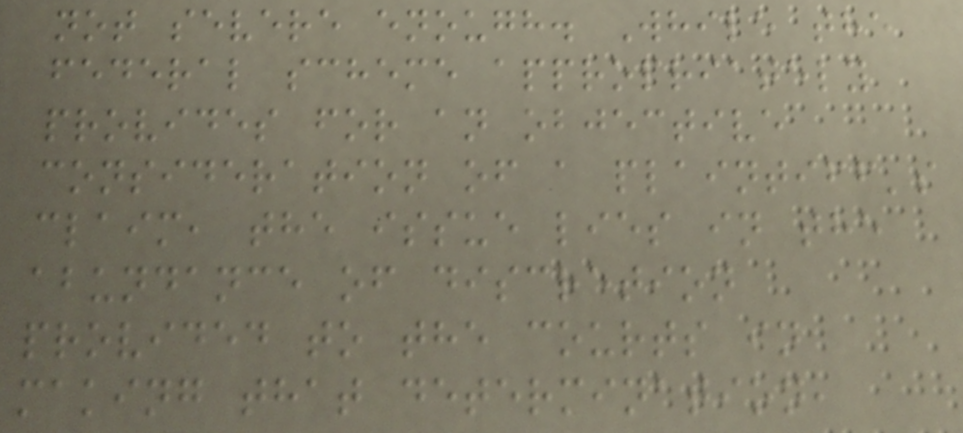not severe enough. While the
federal scheme appropriately
provides for an objective
consideration of a plaintiff's
claim, the issue lies in the
abundance of discretion
provided to the courts in
making that determination,
